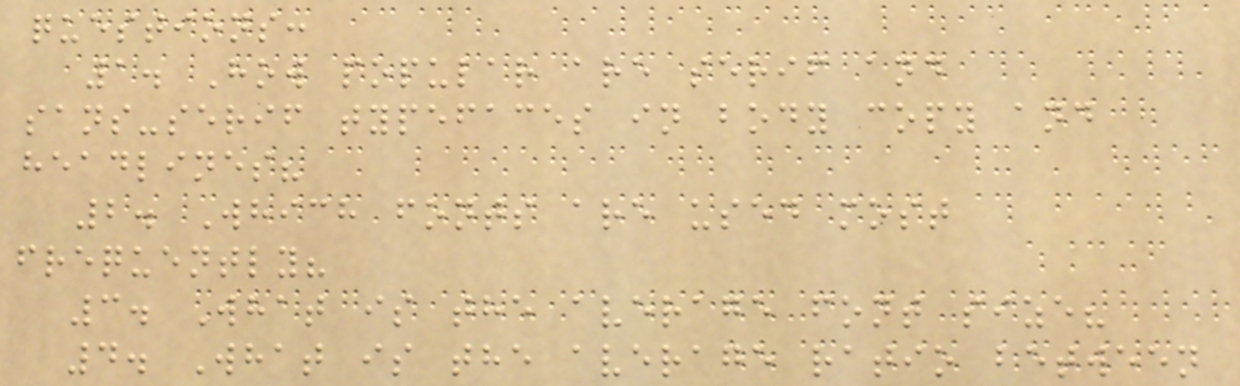questions:
1. How popular are serif and
sans-serif typefaces in body copy and
headlines?
2. Which fonts are used most
frequently?
3. What is the average font size?
4. What is the average ratio between
